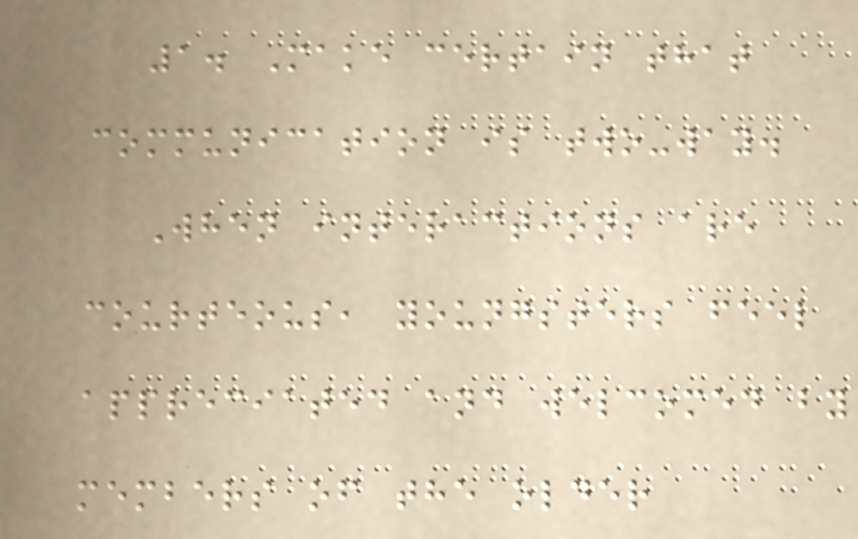1. Make certain that
communication is two-way.
When interactions are
courteous, youngsters feel
appreciated and welcomed by
members of the older
